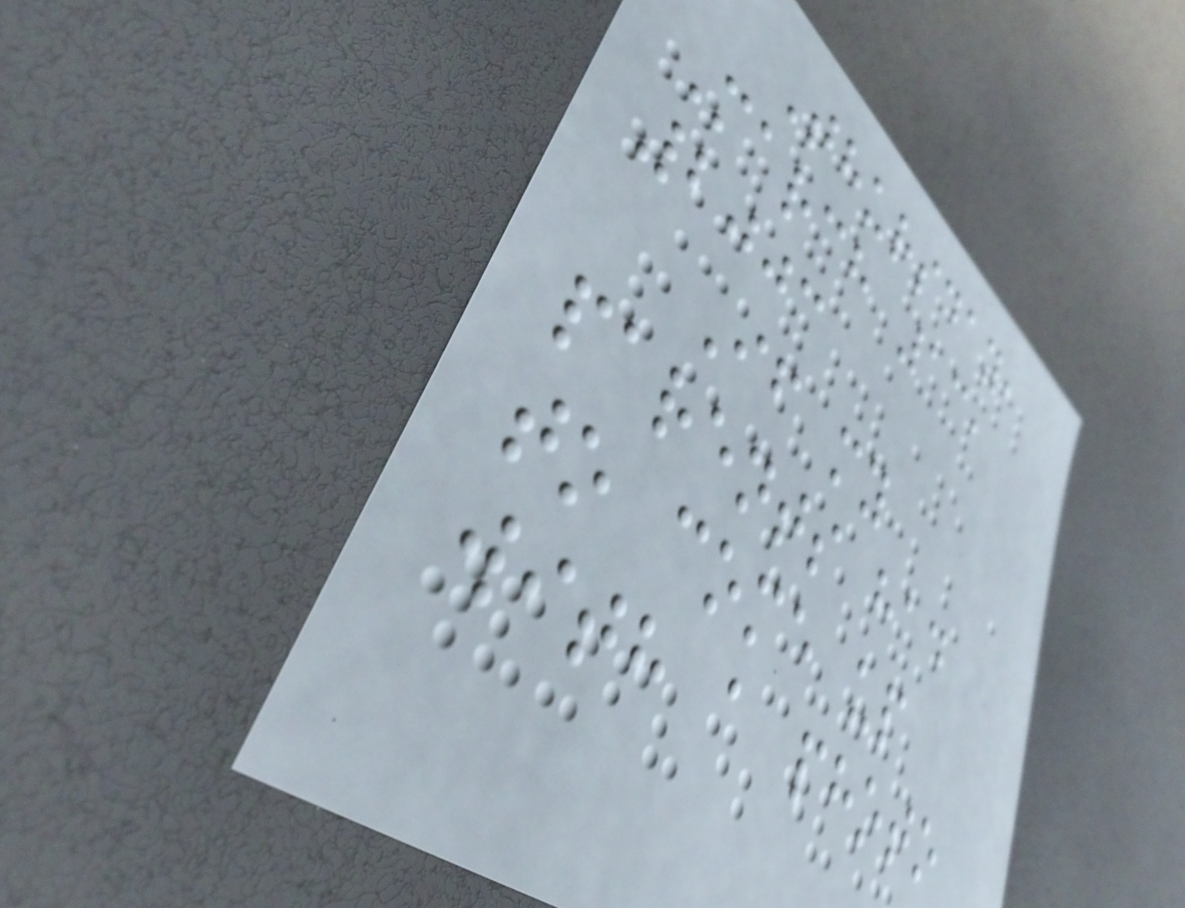Thursday,
March 13,
2003
If my
parents had
to come up
with a photo
